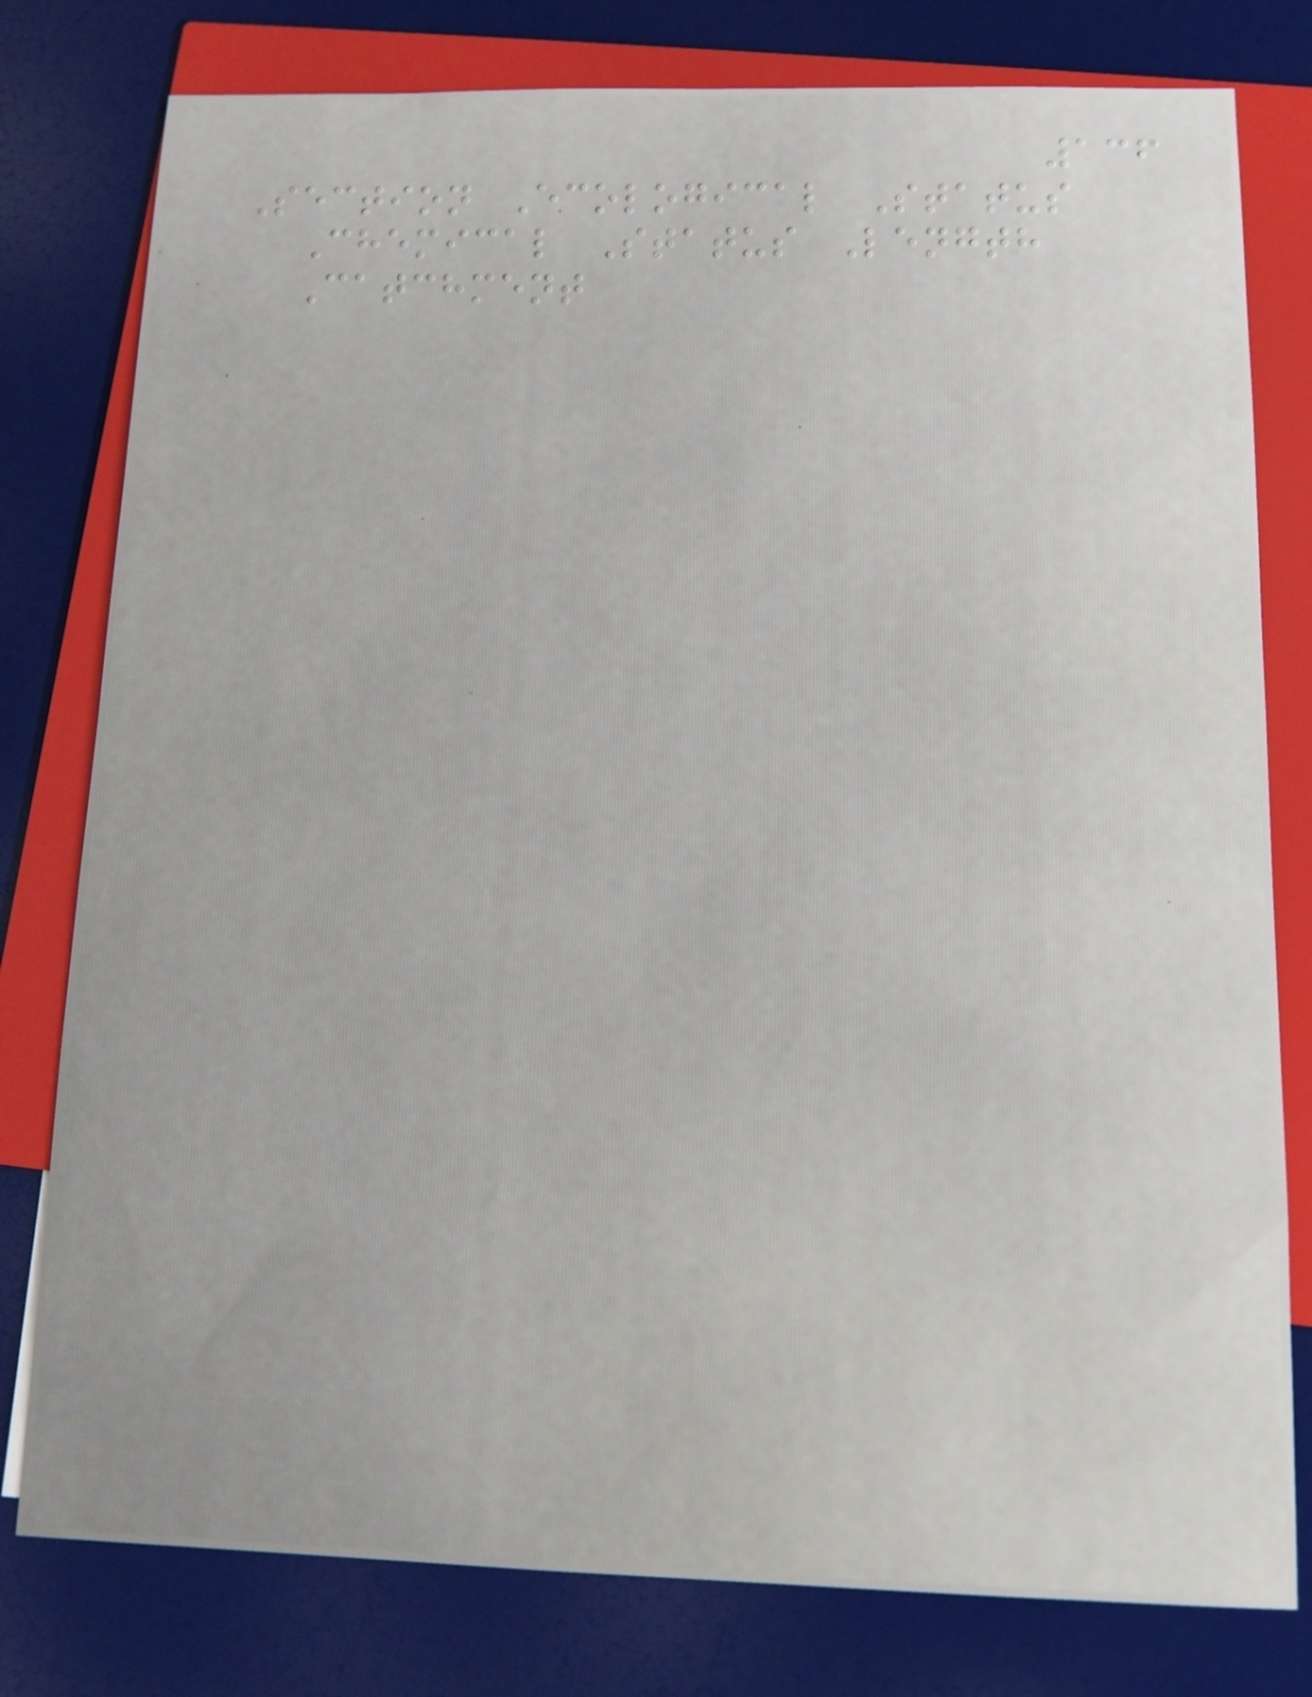136
Section Ecological Status
Chemical Status Length
Catchment
